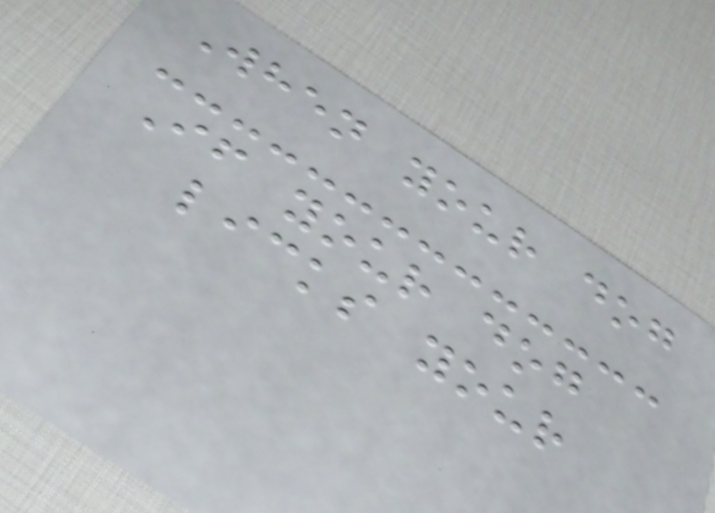When your dog
If your dog
licks your
